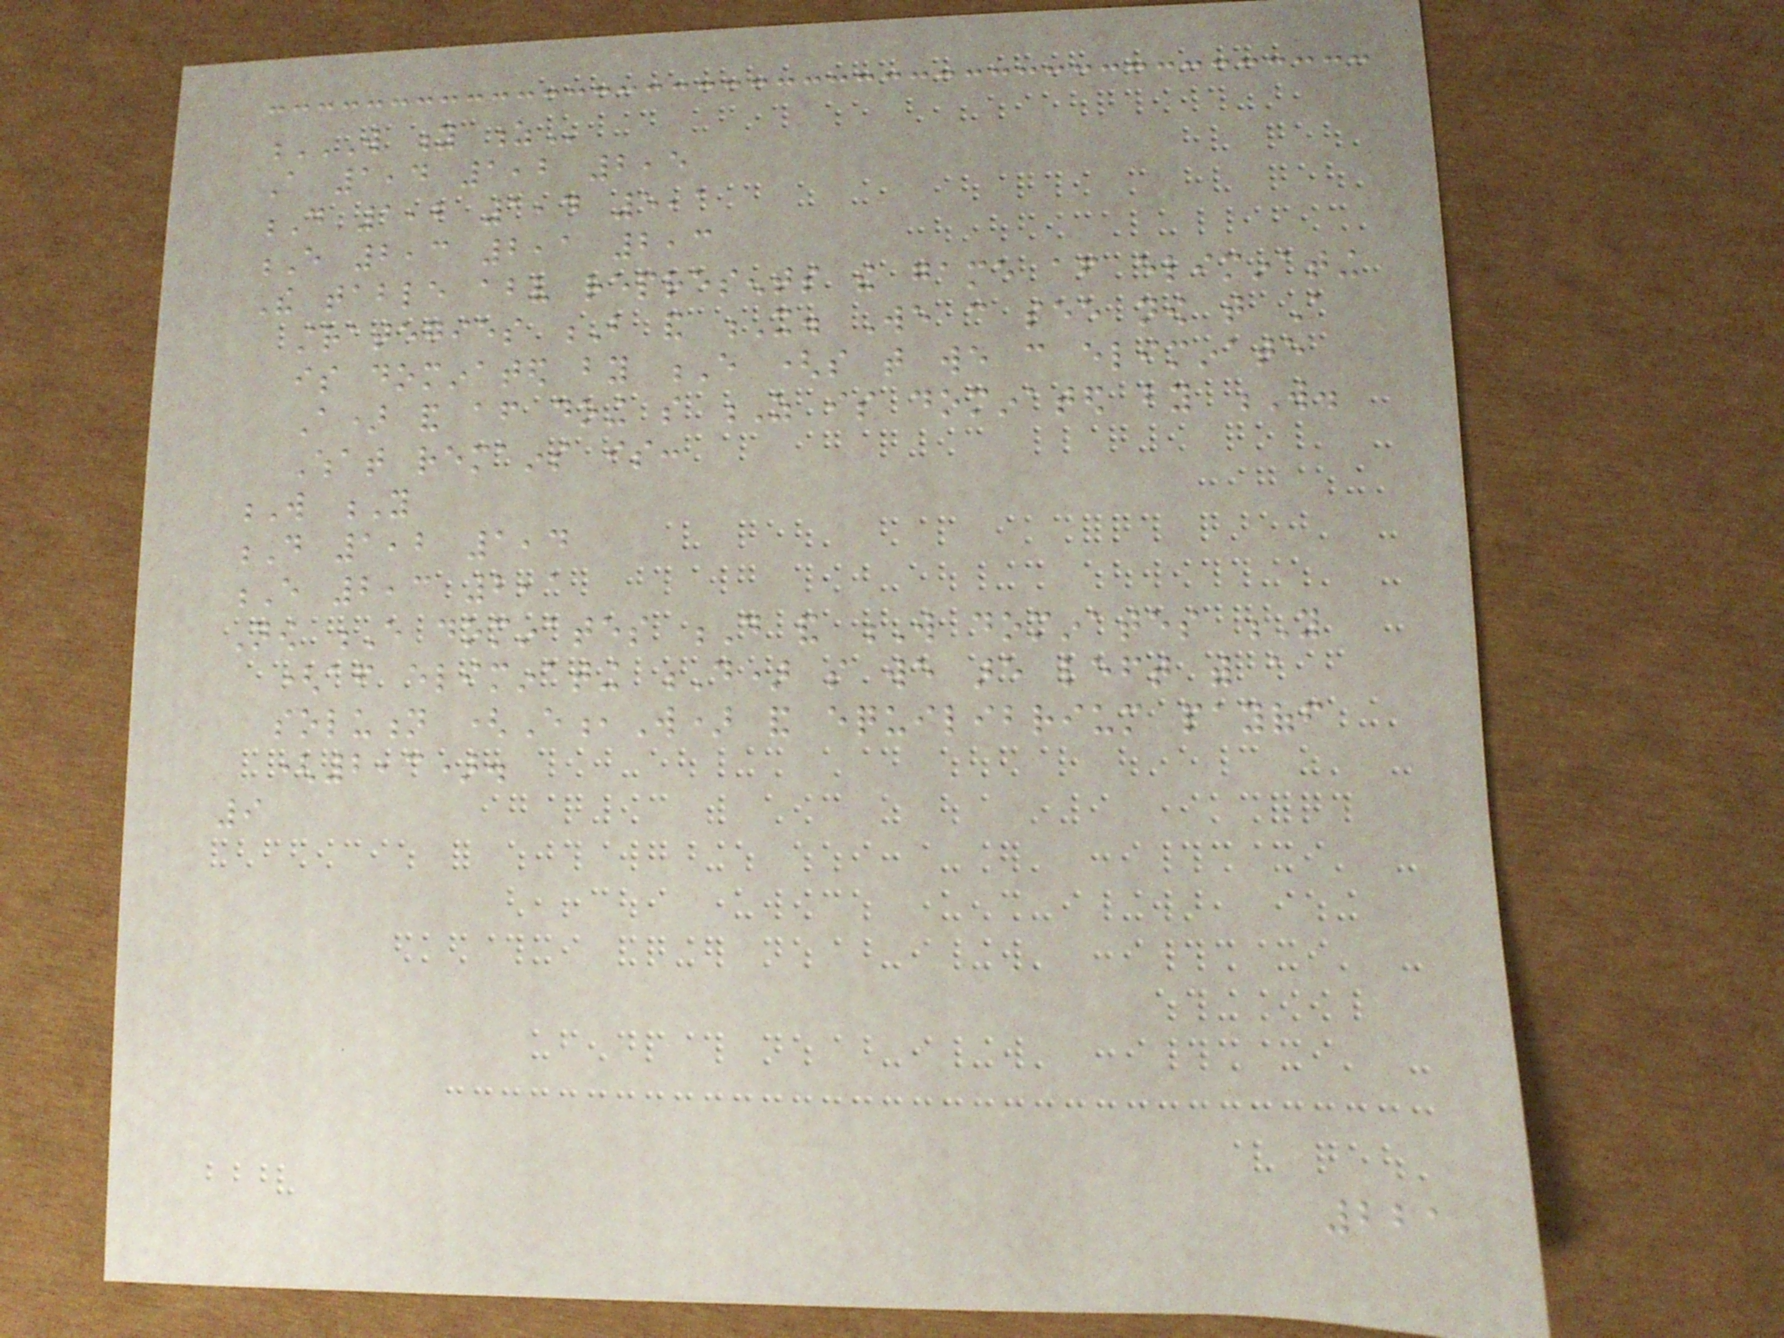W Y Z
A 1,4 1,2 2,5
D 1,2 1,4 5,1
E 2,3 2,1 2,3
The table above represents the game after eliminating
strategies B and X. We can see now that A
is dominated by E (so that we can eliminate
A) and after doing so Z is dominated by W.
What remains is:
W Y
D 1,2 1,4
E 2,3 2,1
Now E dominates D and W dominates Y
(after eliminating D) so we are left with a
solution (E,W) and equilibrium payoff
(2,3).
9
221
